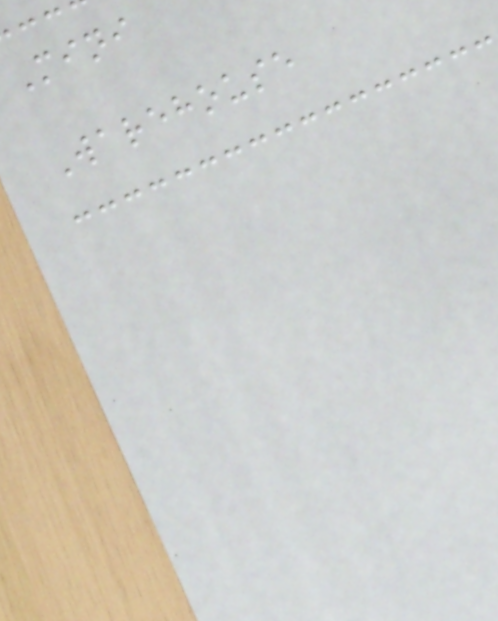Mini
Warehouse
